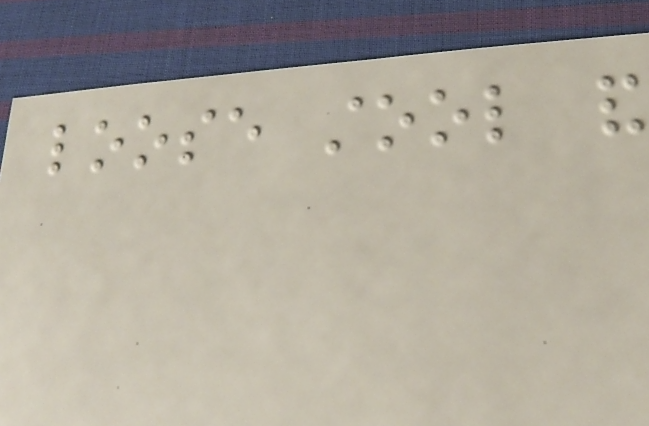loose stool and
